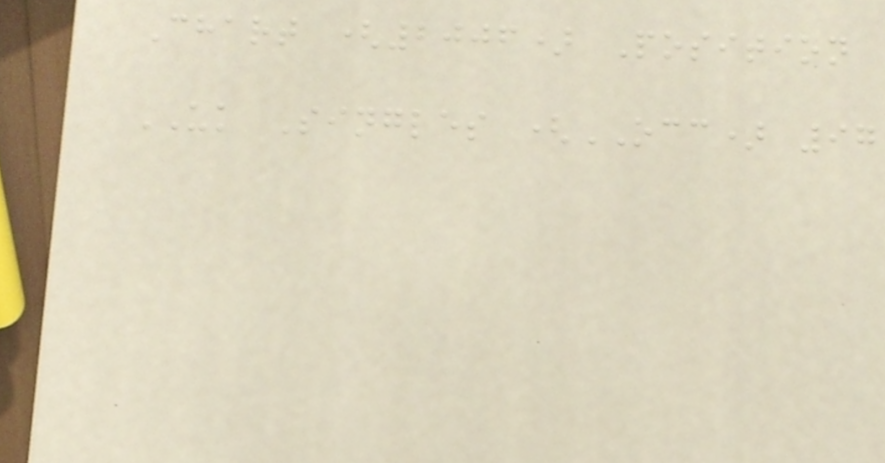Chart (2006) Position
UK Singles (OCC) 97
